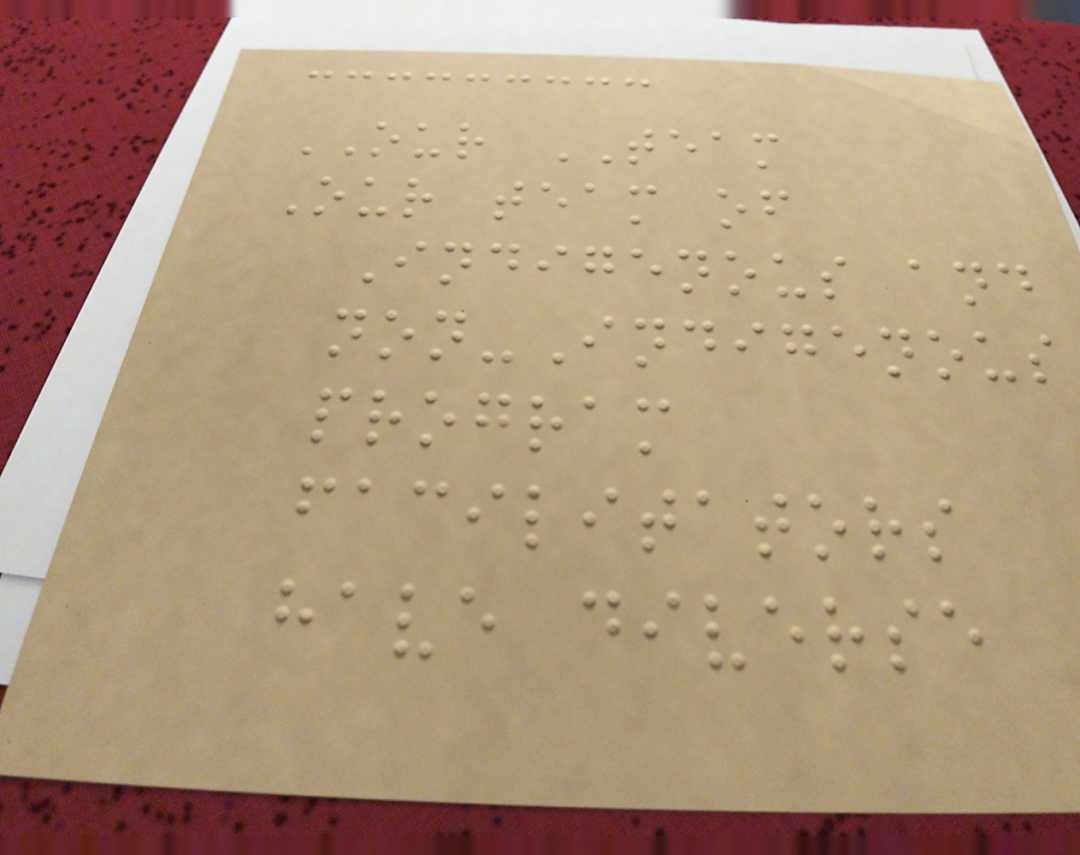OUR TEAM
Our team of
Indigenous and
non-Indigenous
program
facilitators
have diverse
